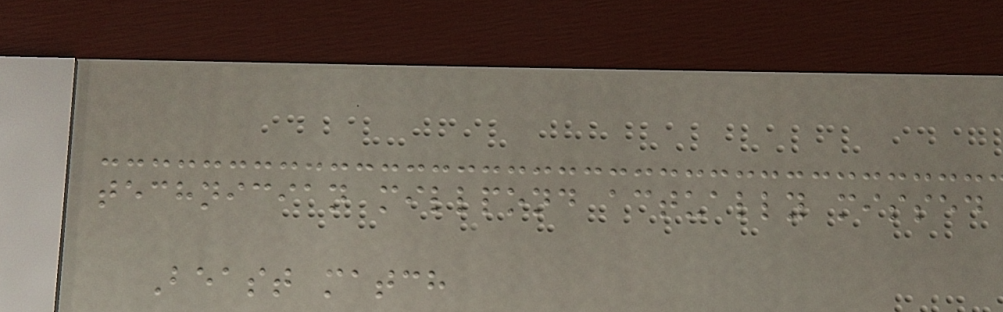technician millpond actually missed
Beast match
